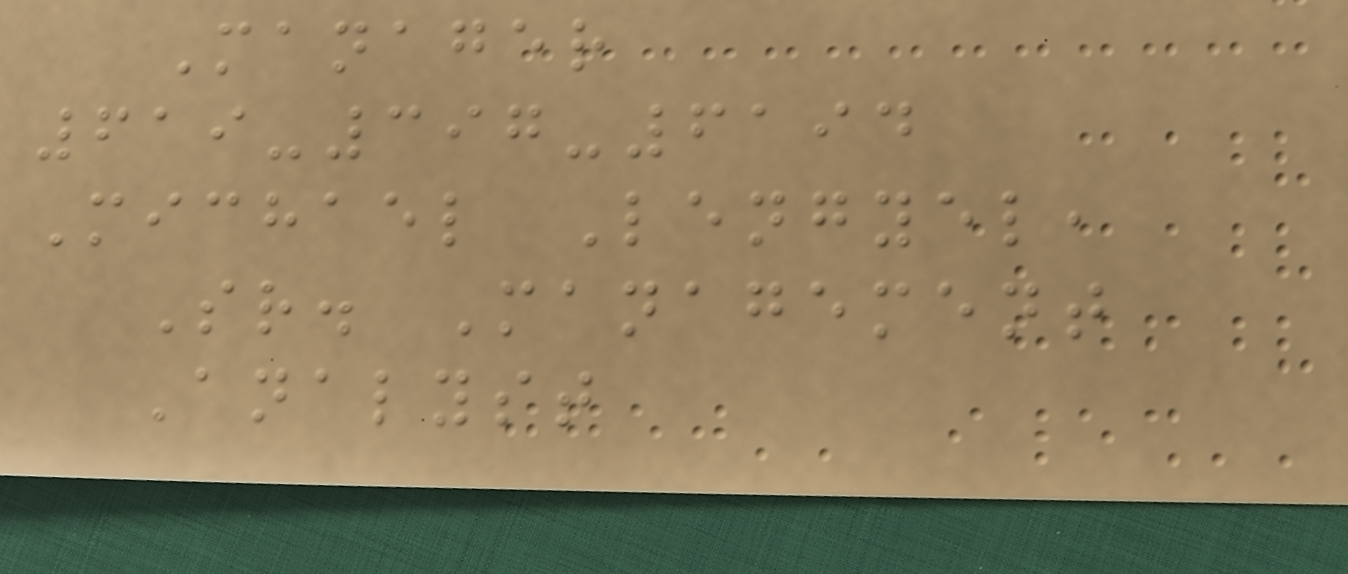Manager
619-397-6194
Michael Lengyel,
Sr. Management
Analyst
